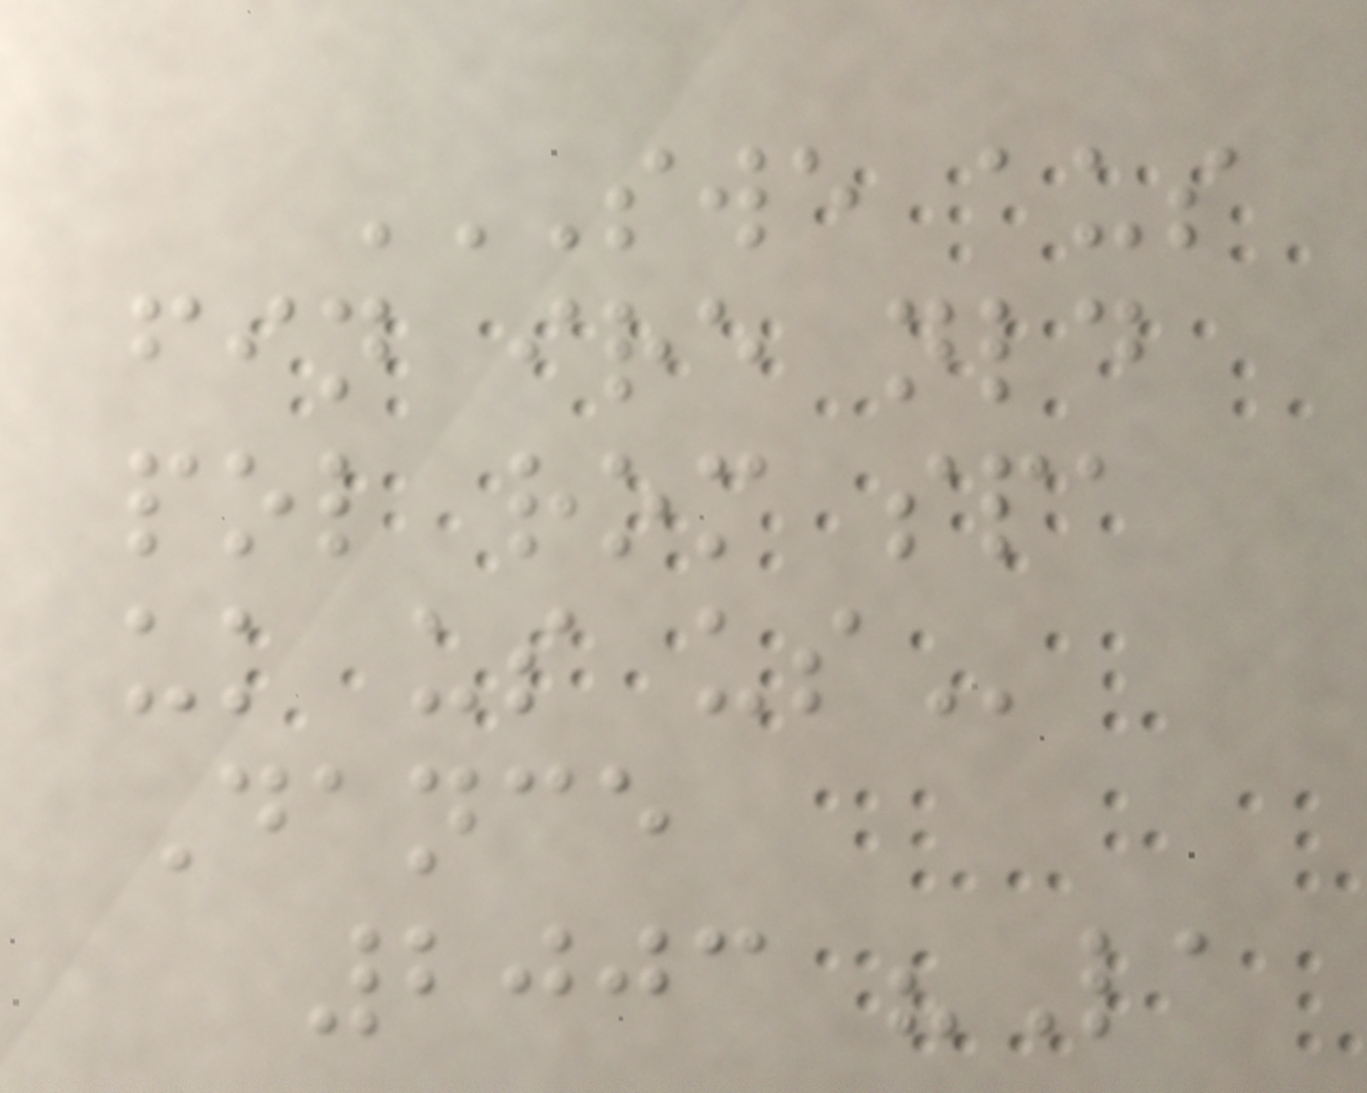SWE AUS
FIN IRE NLD
POL ROM SPA
UK US US
Dance
2003 "La
